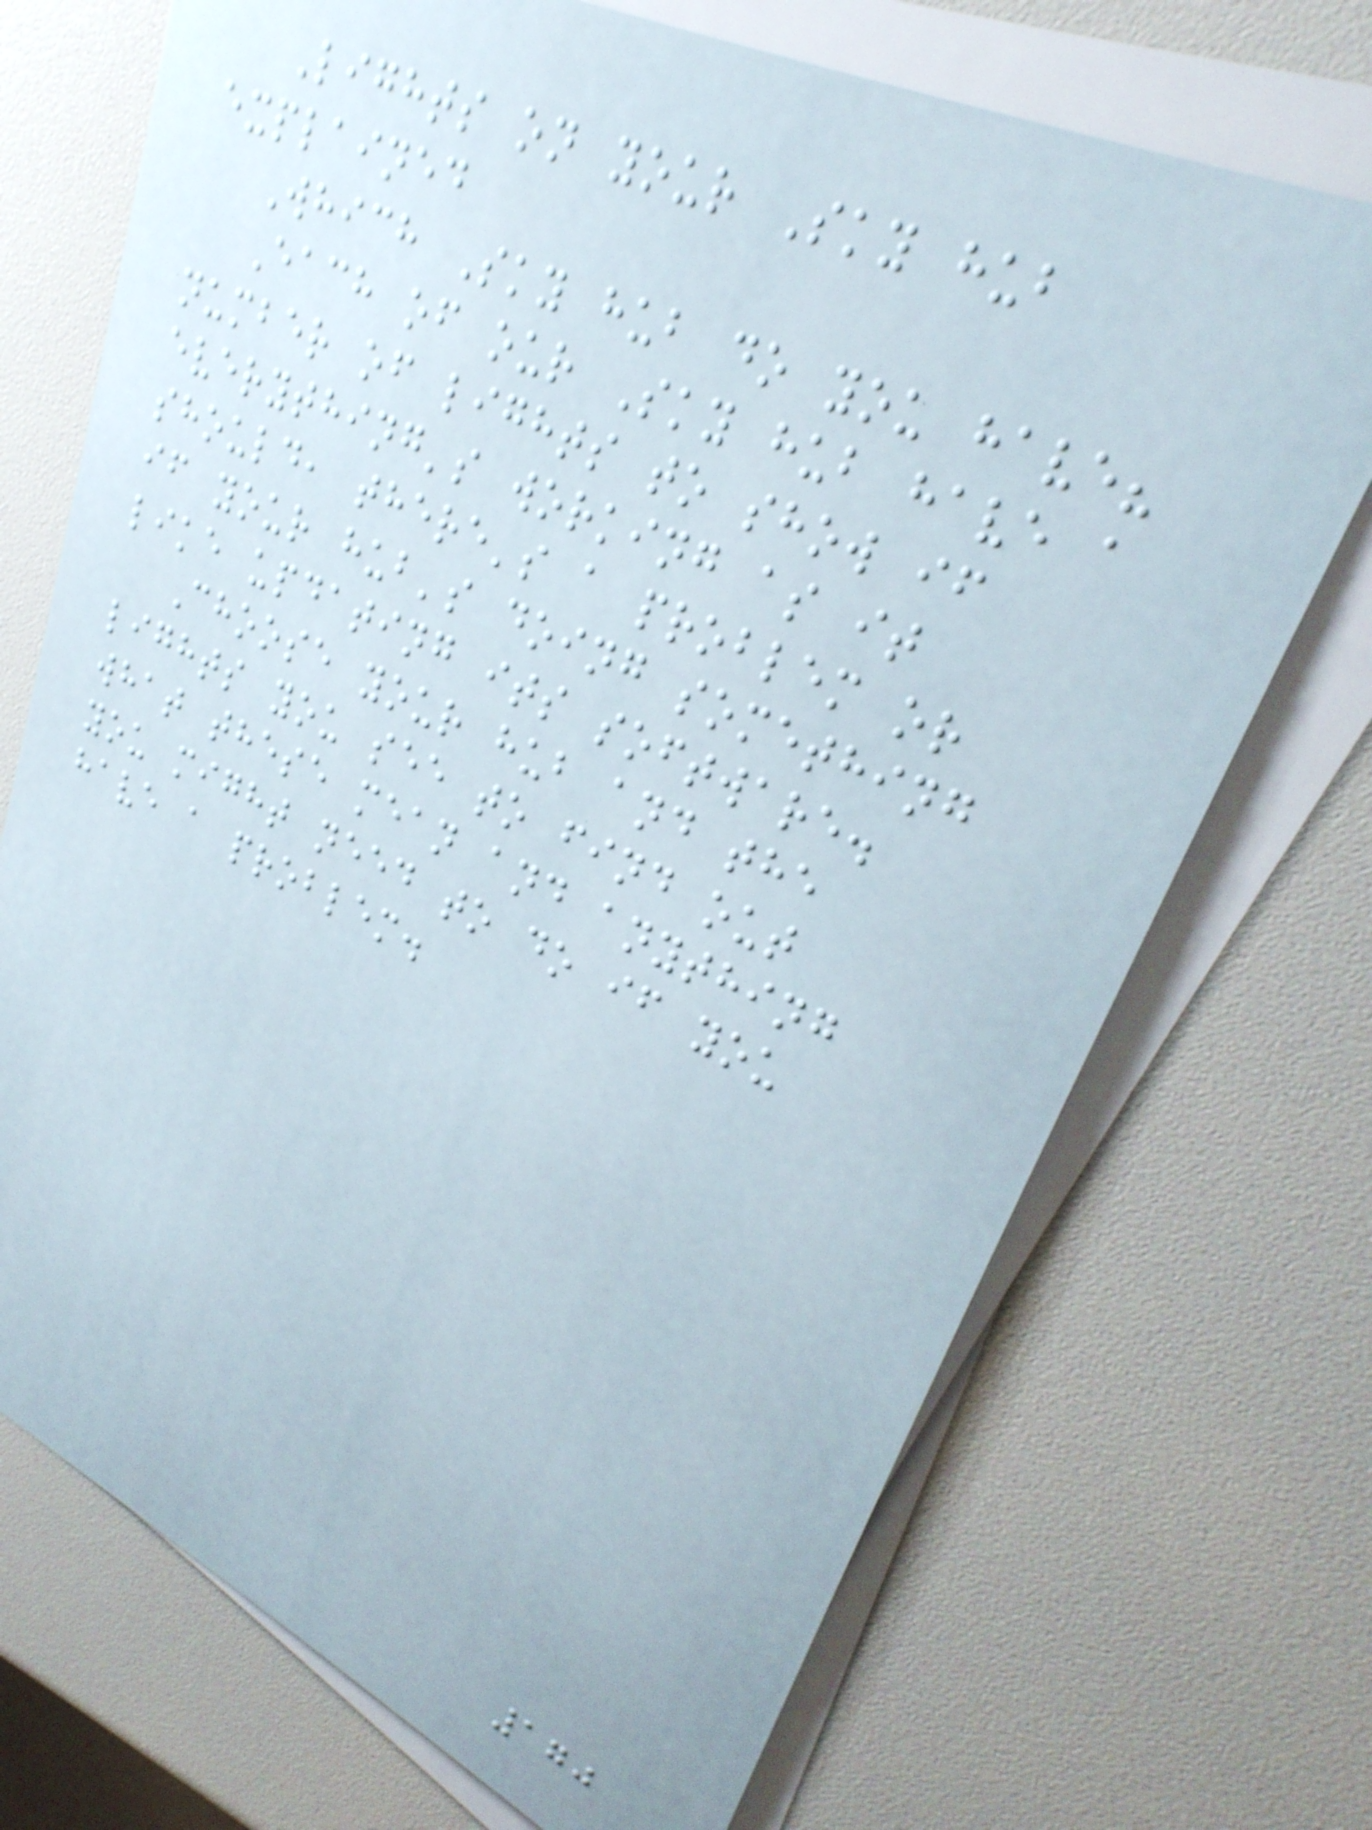Lights on your Sky hub
explained
Which Sky hub do you have?
Each of our Sky hub have a
number of lights to show if
everything's working as it
should, there's a problem or
if your hub's doing something
like updating its software.
Choose your hub and the
lights you see to find out
what these mean and anything
you might need to do if you
have a problem.
170
